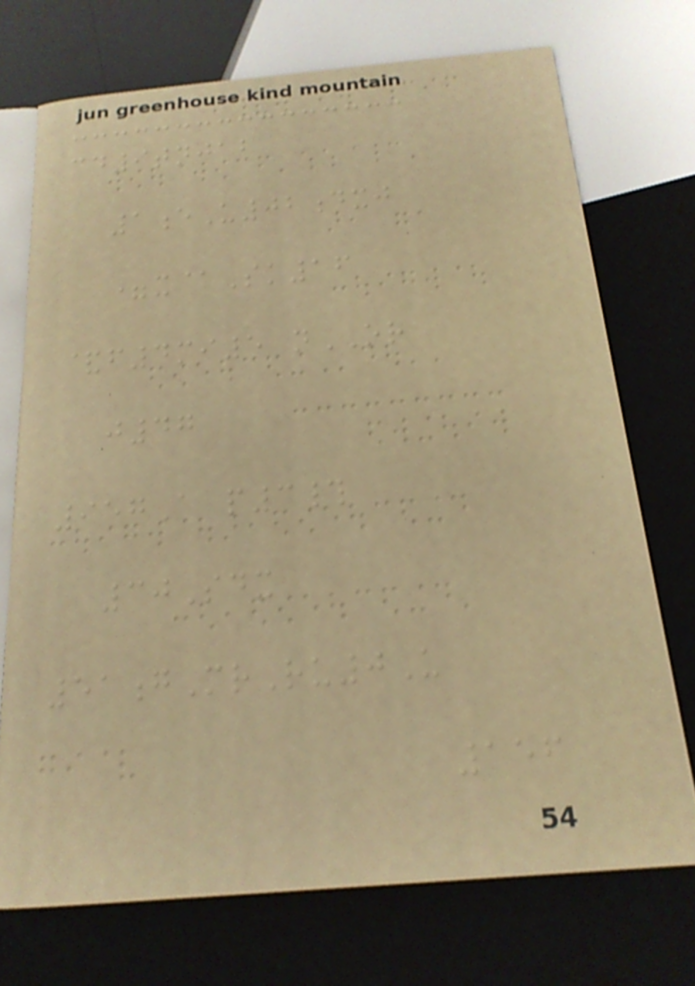cd9tnjab
1eU02dxj
=x@Sk16
&f4mi5 nOR
j47
957A p3#
30Sdx
51gMrRu0U
156
